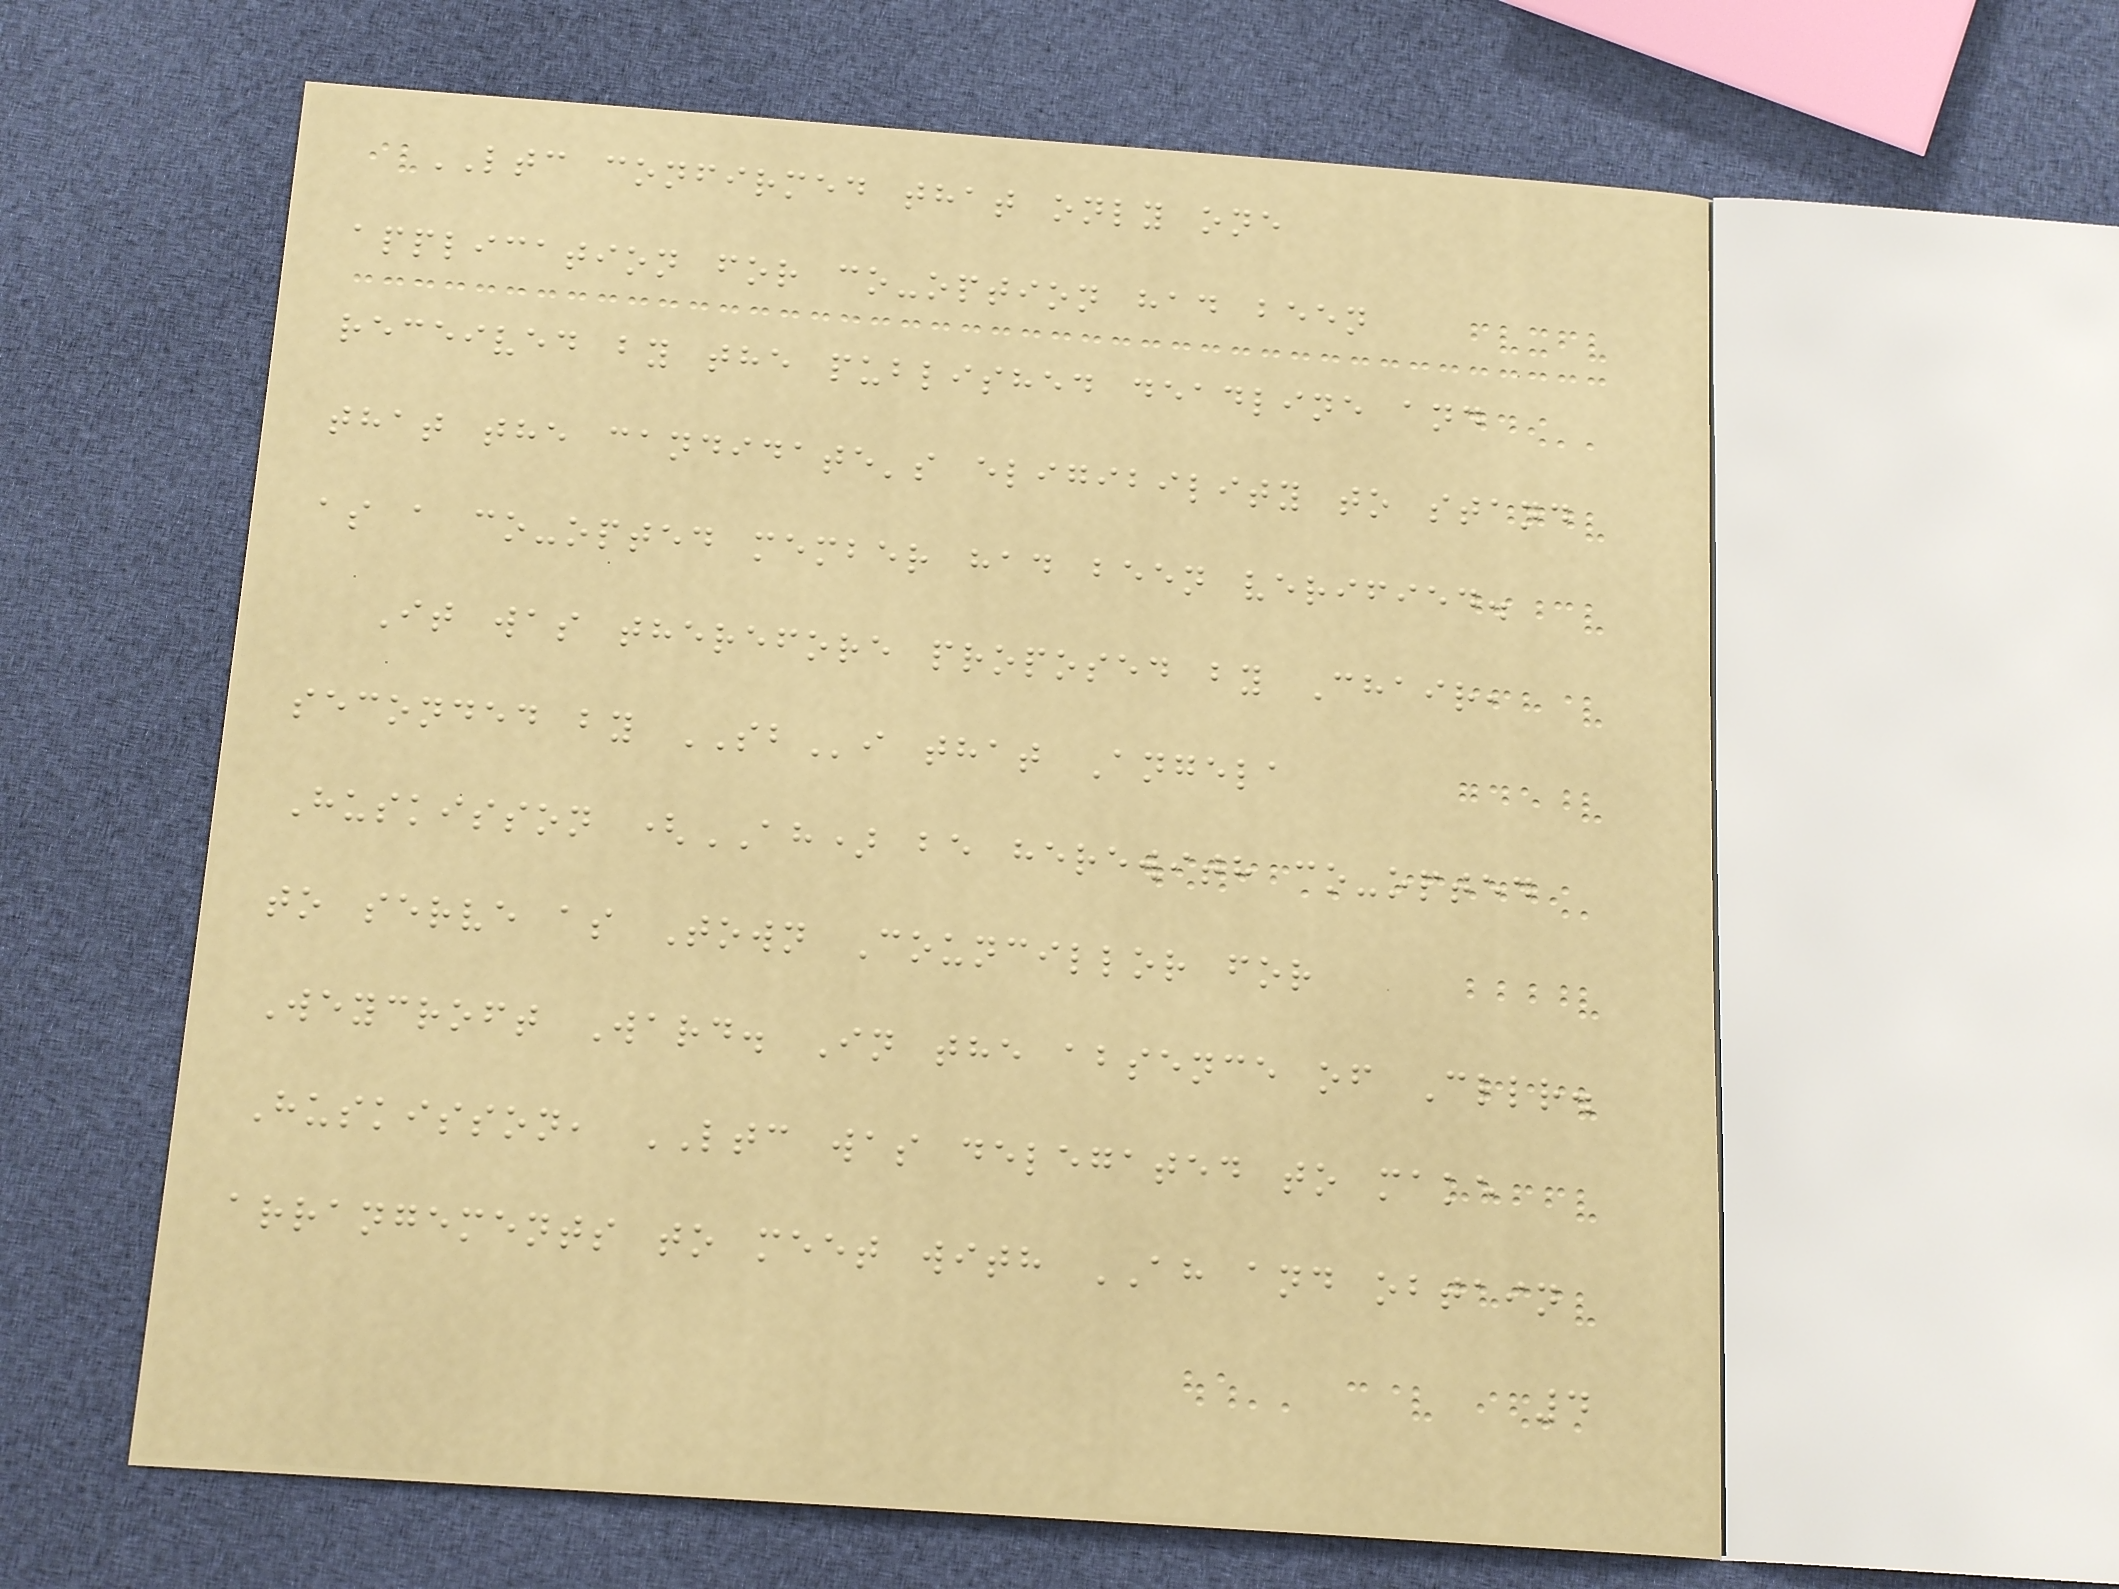LTC confirmed that only one
application for co-option had been
received by the published deadline and
that the candidate's eligibility to stand
as a co-opted member had been verified.
It was therefore proposed by Chair,
seconded by SBi that Angela
Huskisson (AH) be herewith co-opted
to serve as Town Councillor for
Weycroft Ward. In the absence of Cllr.
Huskisson, LTC was delegated to make
arrangements to meet with AH and obtain
4
